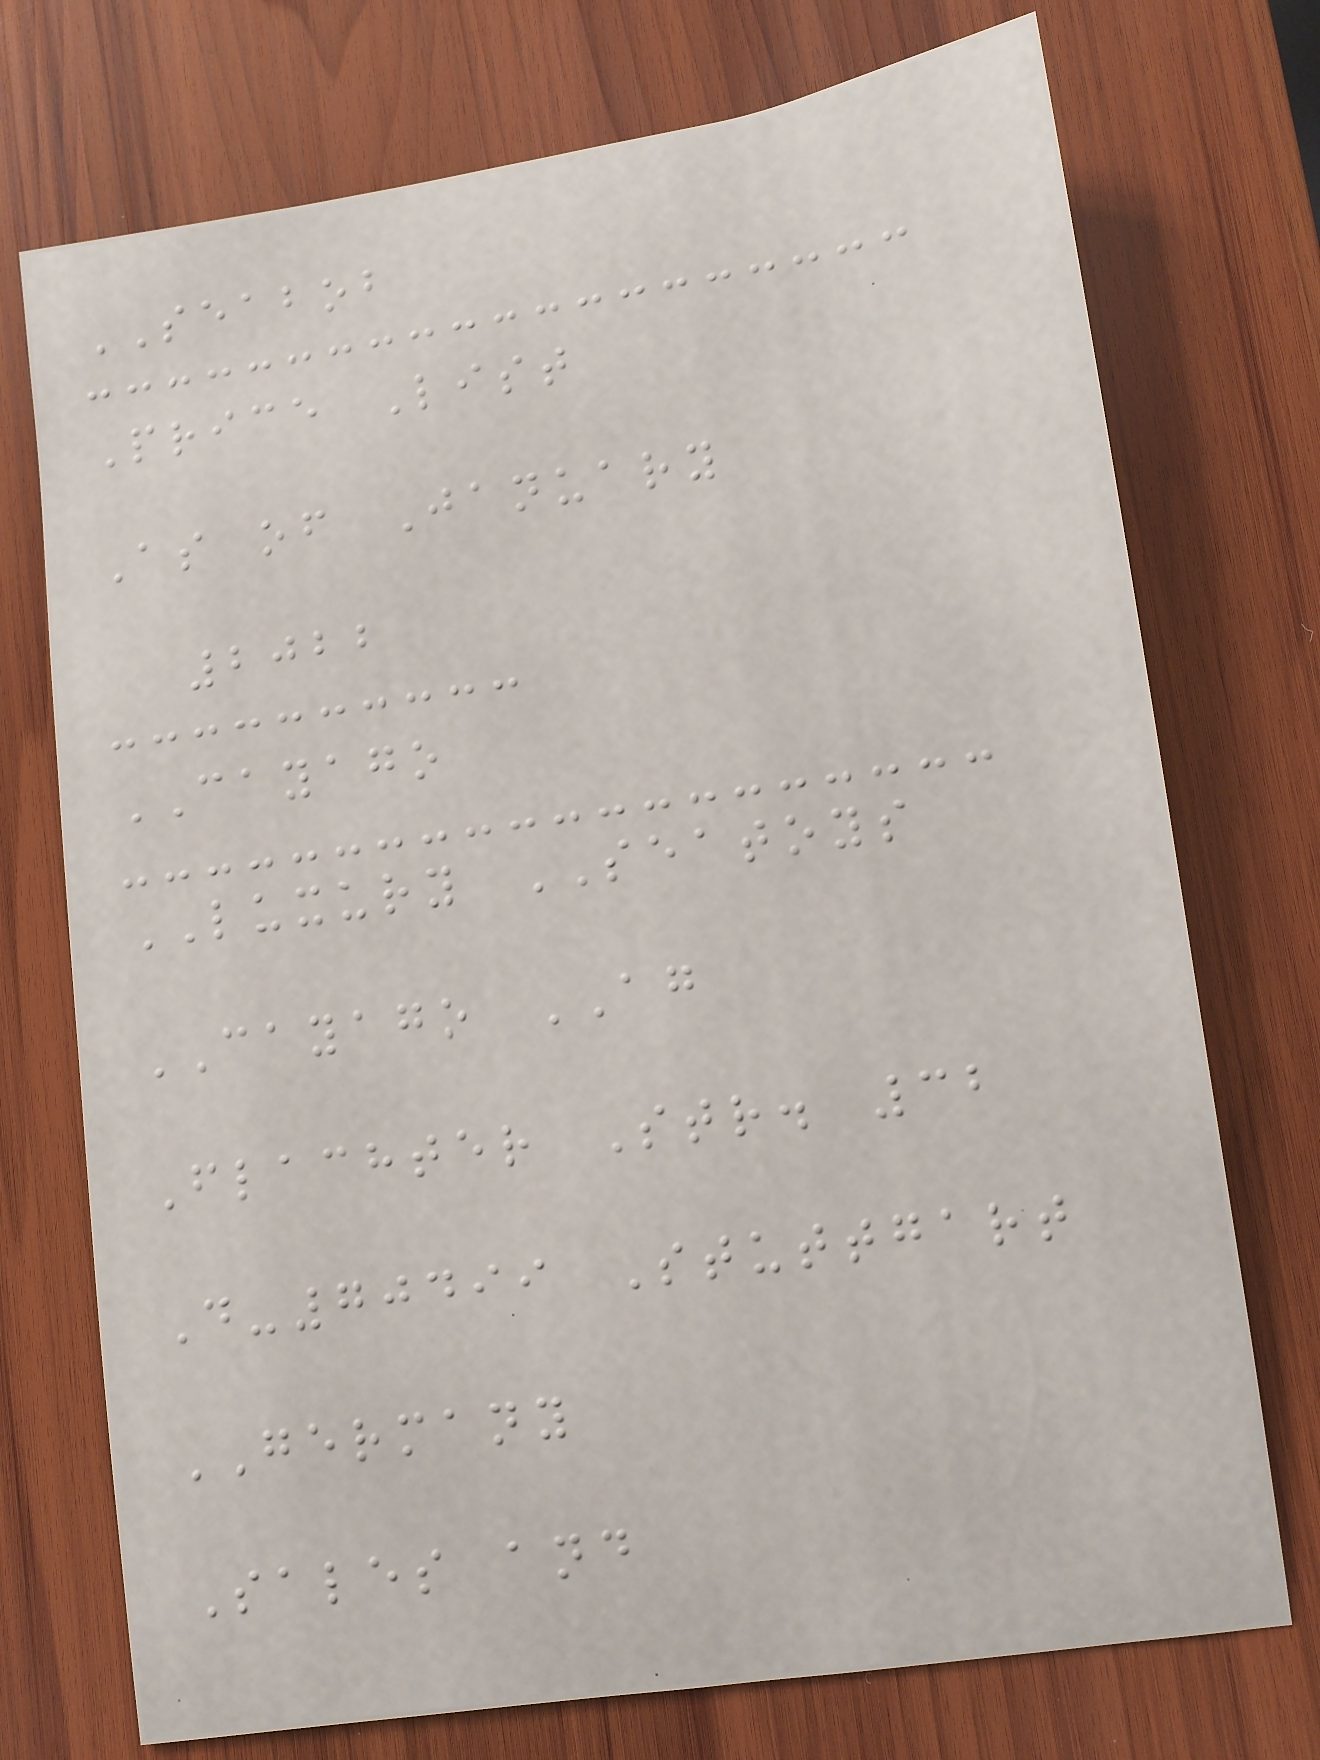SEABOB
Price List
As of January
2022
CAYAGO
LUXURY SEATOYS
CAYAGO AG
Flachter Str. 32
D-70499 Stuttgart
GERMANY
Sales and
